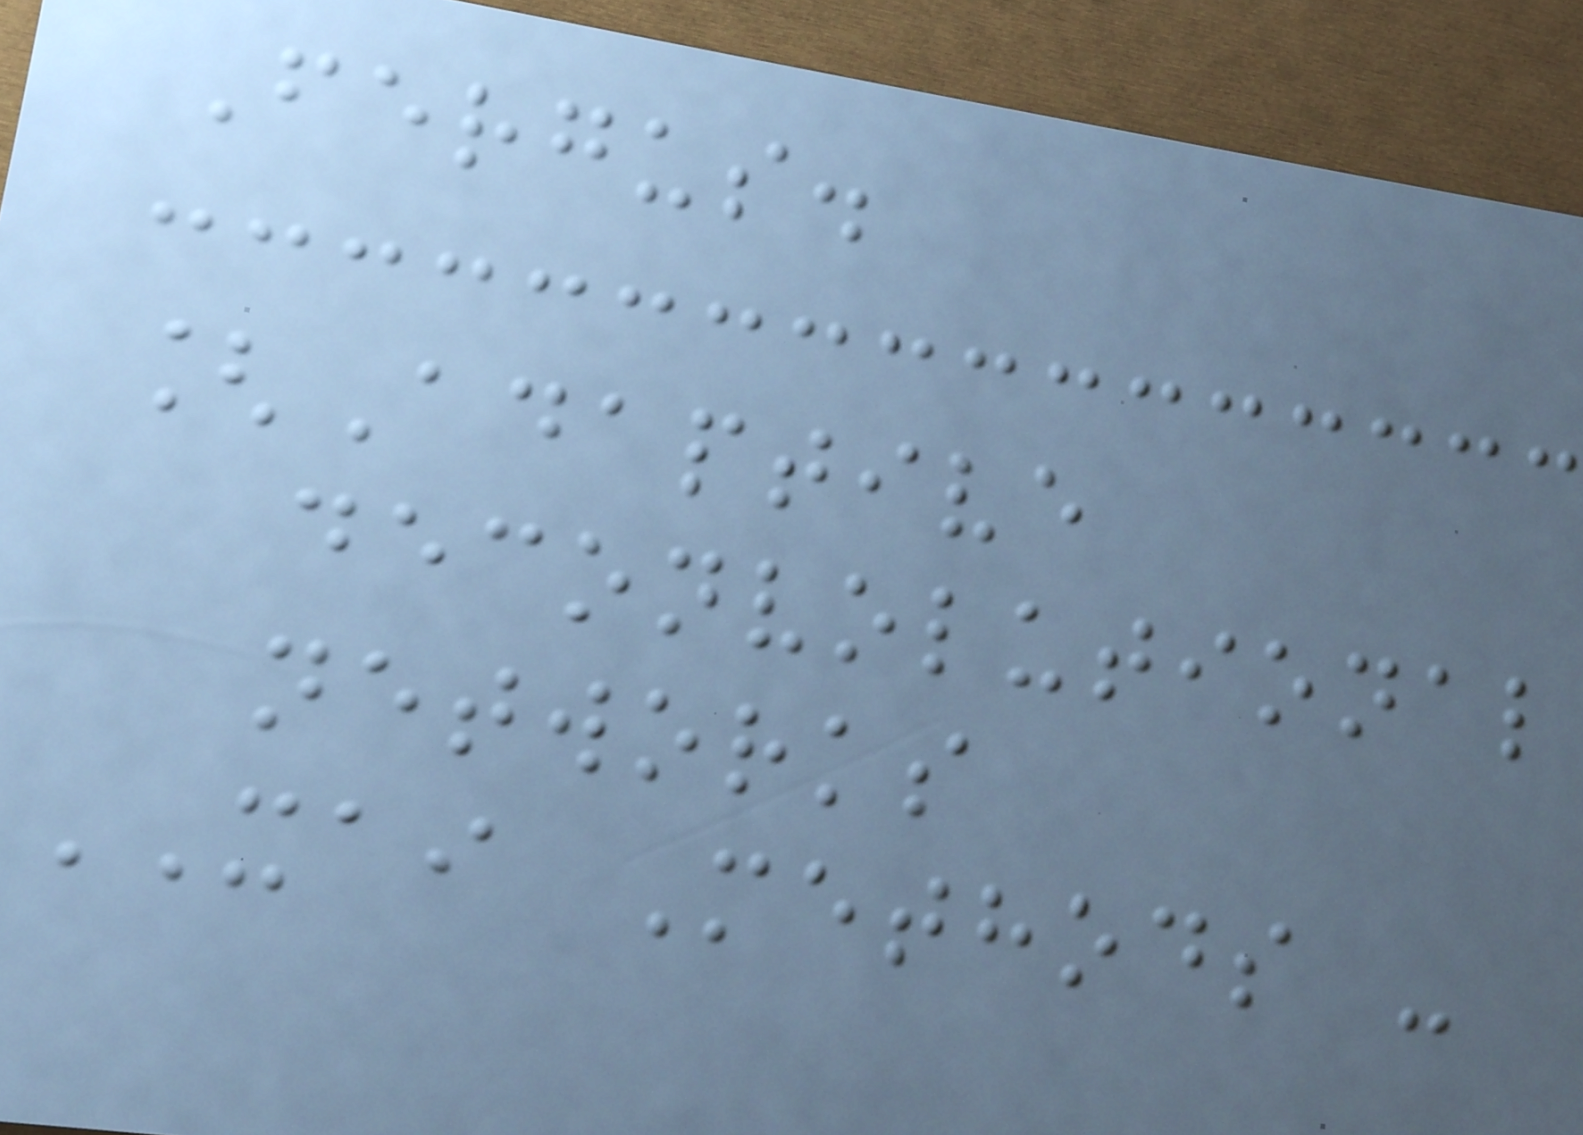Fergus.
[Adaptive
deconvolutional
networks
XAI Methods -
